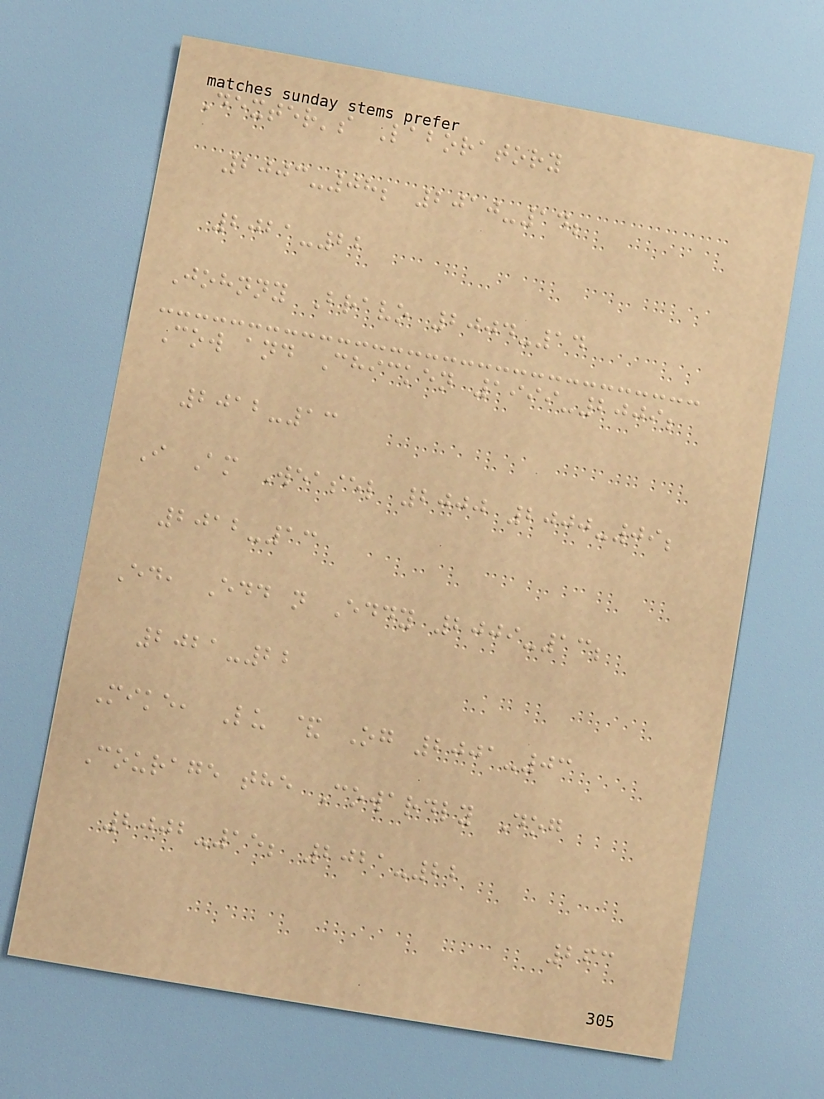Dexter's Laboratory
2003-08; 2010-14;
2021-22
Johnny Bravo 2004-14
Cow and Chicken 1999-2009;
2012-13
I Am Weasel 2000 2000-09;
2012-13
Ed, Edd n Eddy 2009-13;
2021-22
Mike, Lu & Og 2001-03
Courage the Cowardly Dog
2002-15; 2021-22
263
